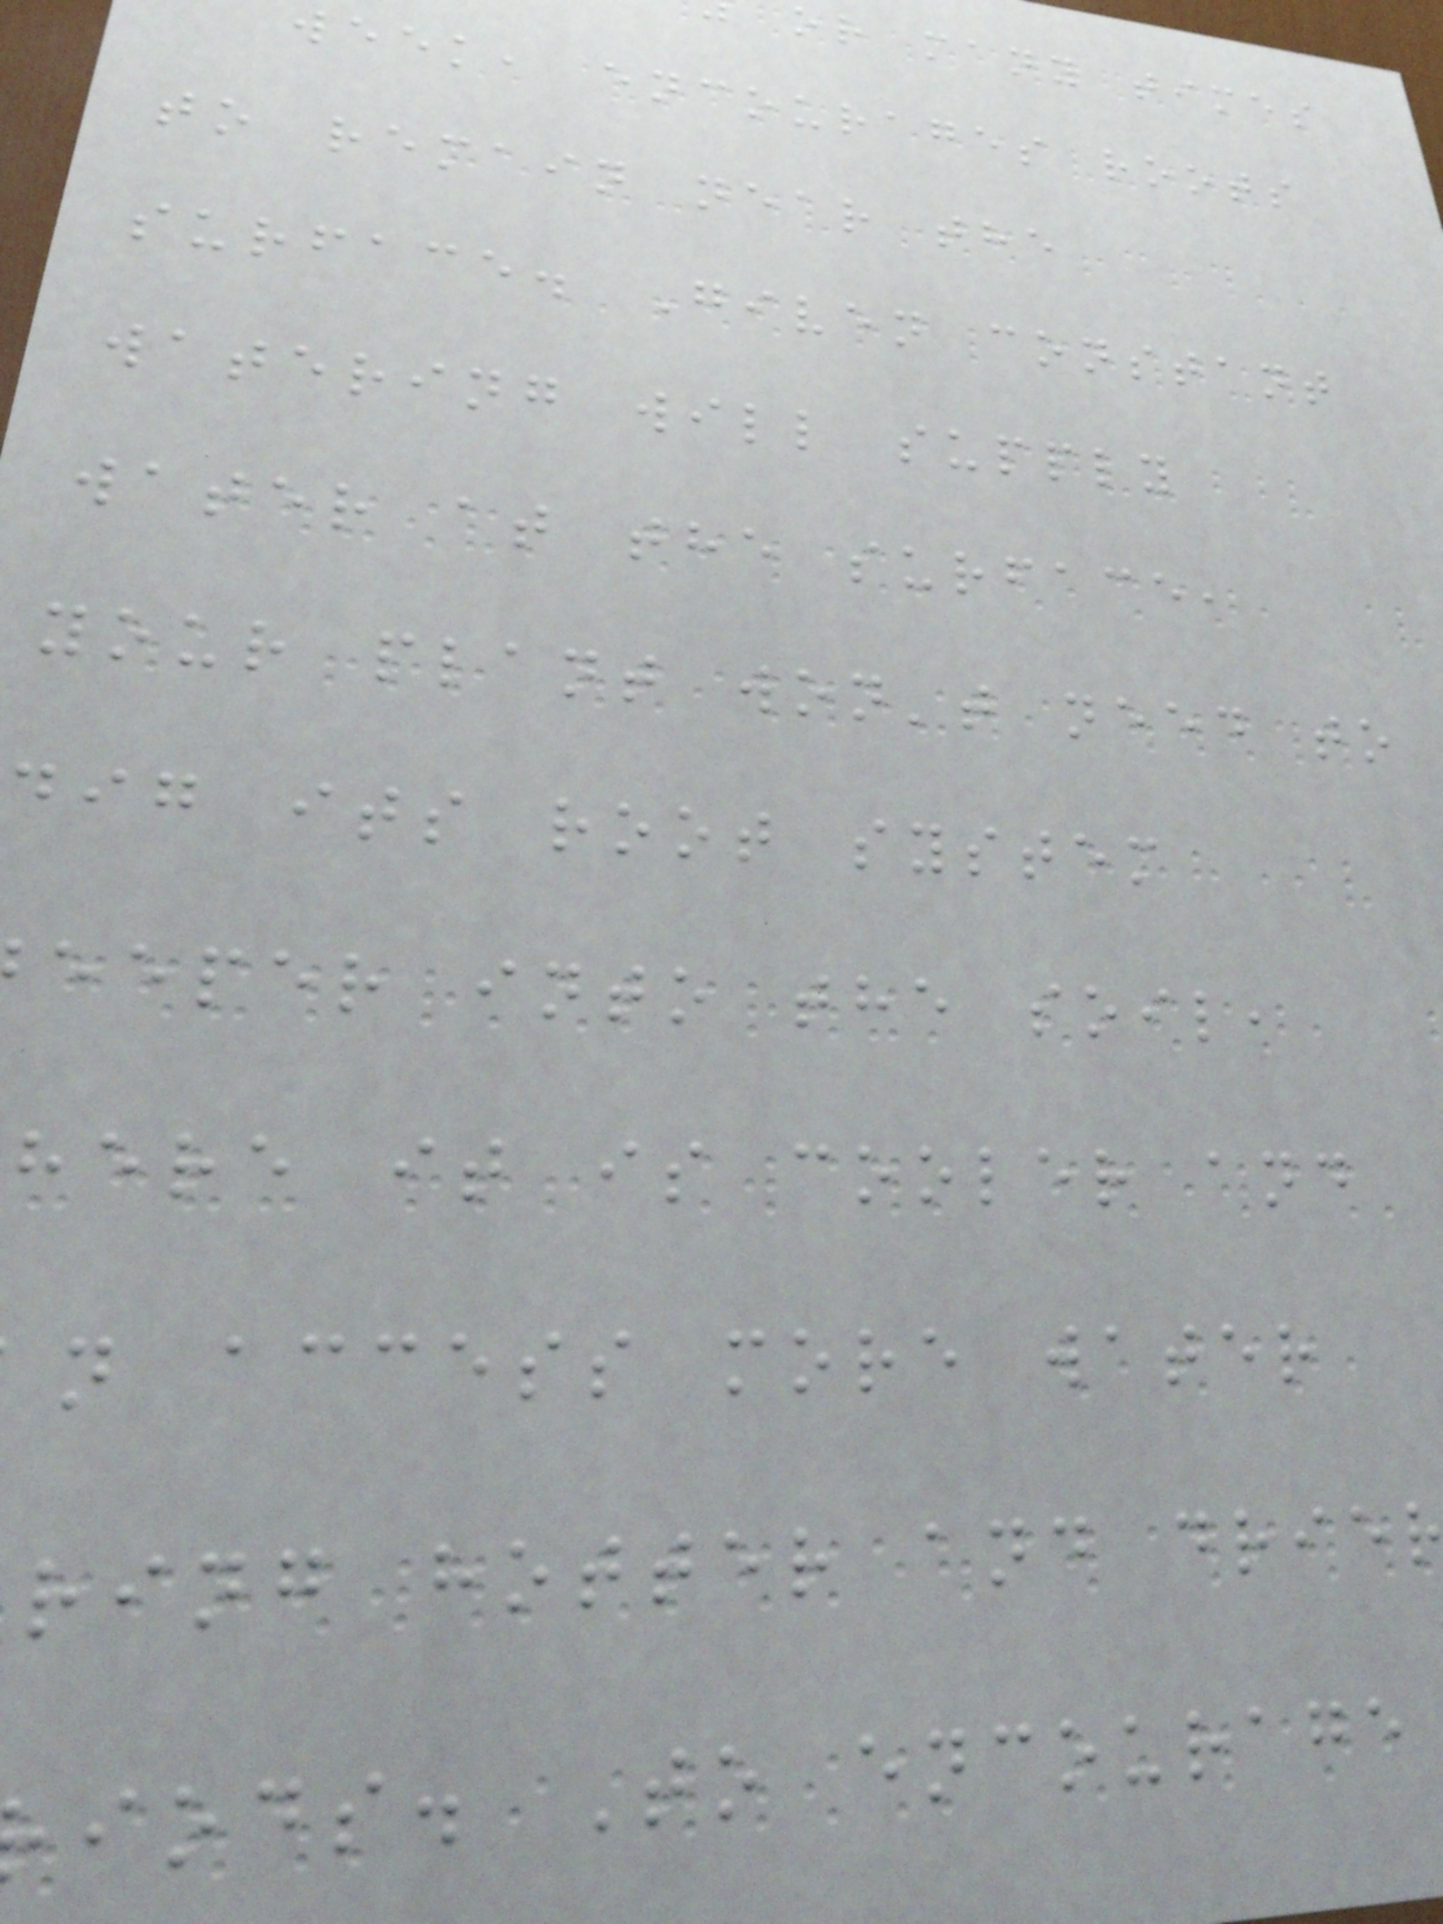or many times
week, encourages roots
to remain near the
surface. Given constant
watering will supply
water at the surface,
your plant won't need to
dig its root system
eeper into the soil,
here it is cooler and
n access more water
ring hotter and drie
iods. To encourage
